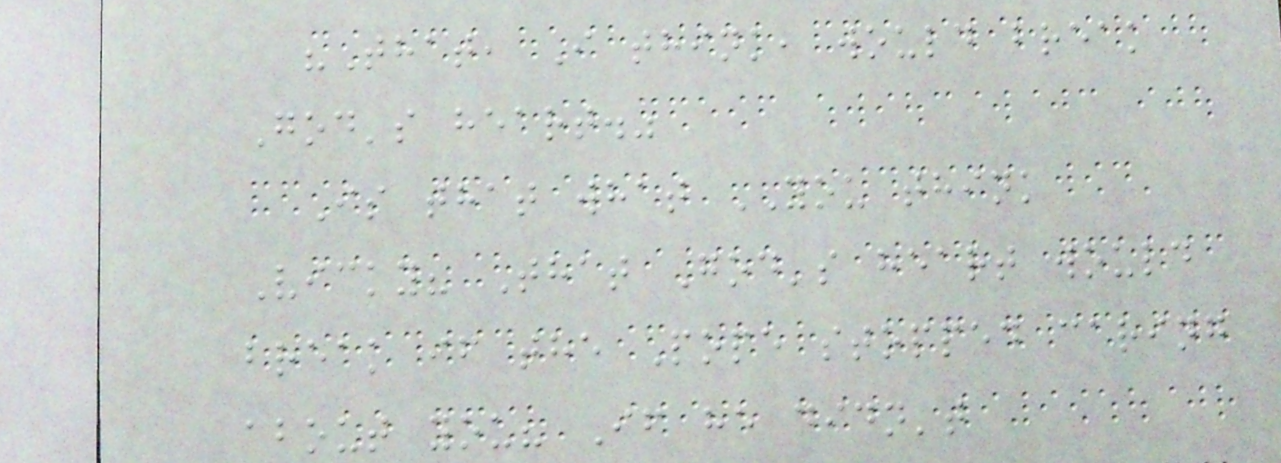"That, I think, would break
God's heart."
Is that what YOU think
Vicky? That God's heart would
break if the Pope stopped caring
about you? If he didn't
